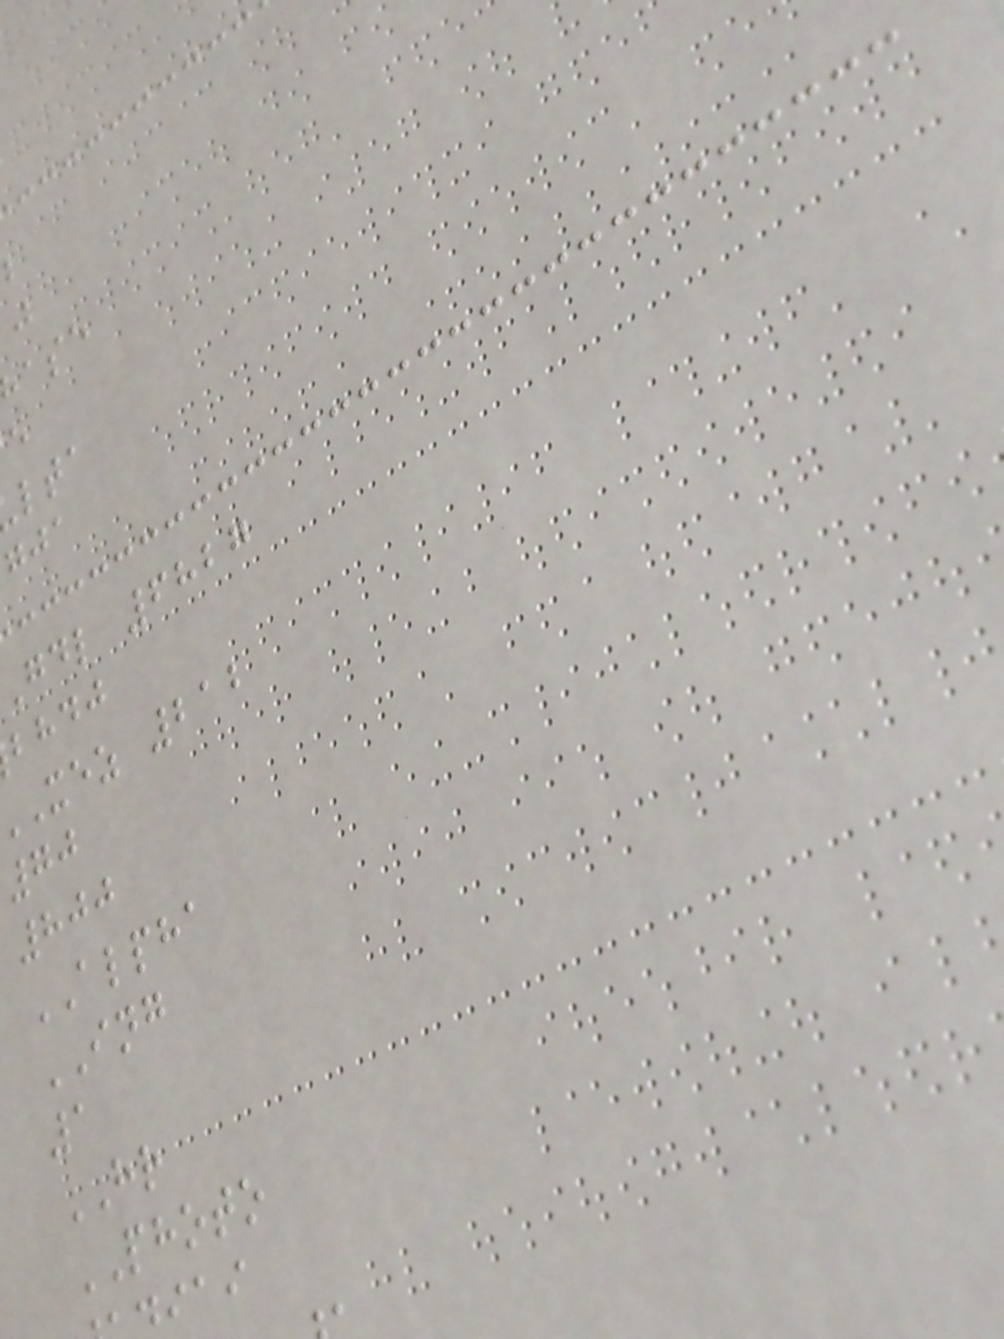gdl 6827
bhdj
xez 212
70
800
ALPHA
ING
1
HR
PHOTO
